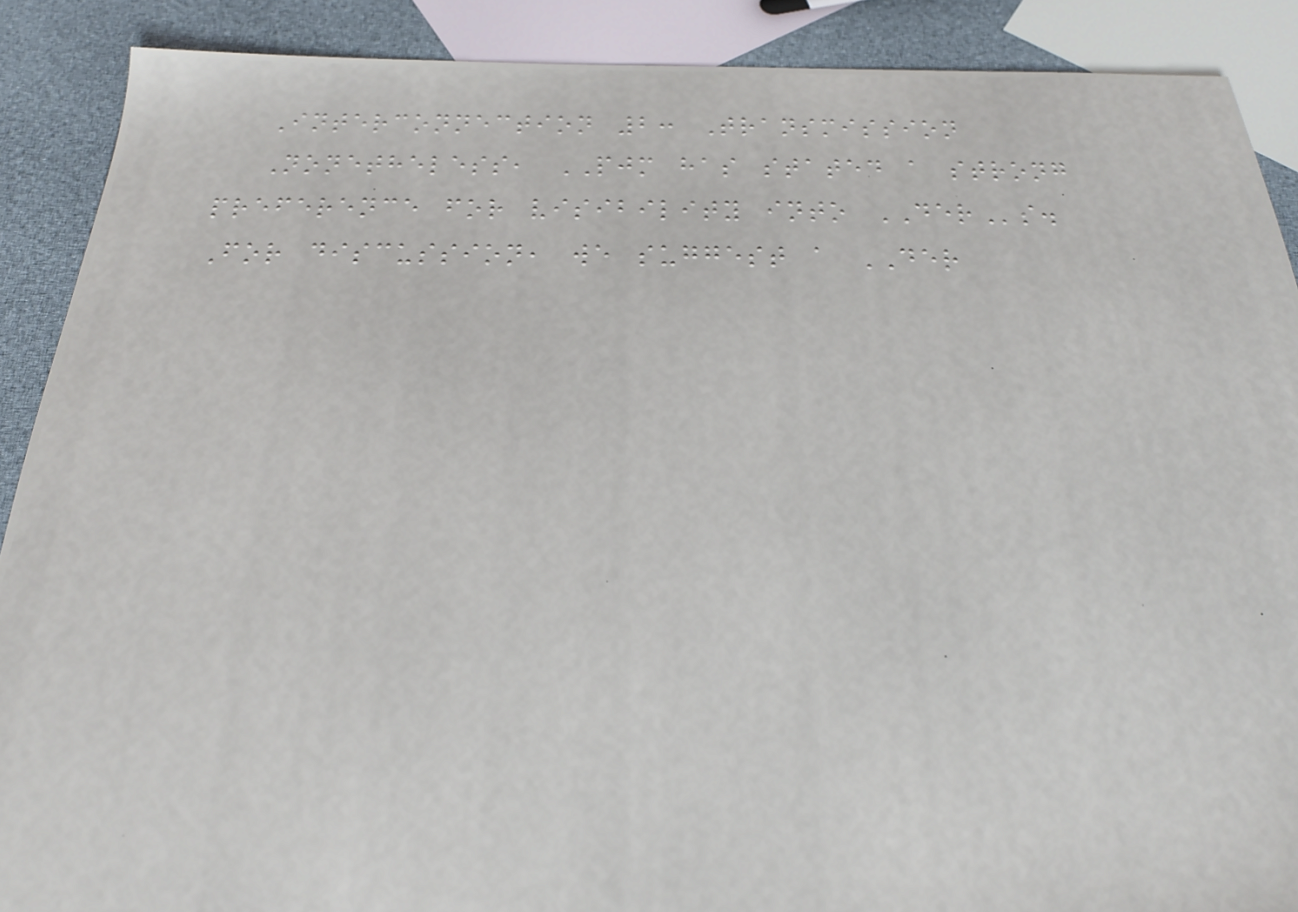Interconnection 2: Transmission
Nonetheless, PJM has stated a strong
preference for visibility into DERs.
For discussion, we suggest a DER
